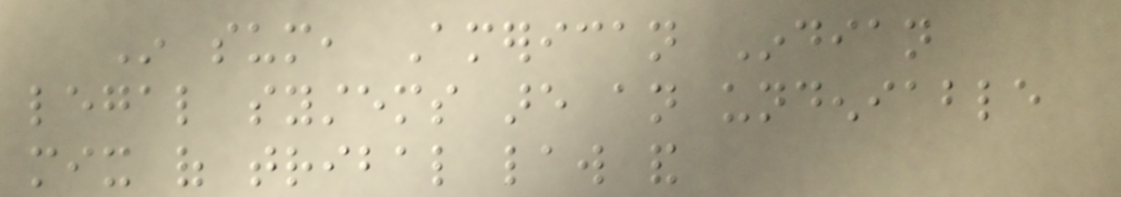In sum, American Indian
legal systems are an undeniable
mix of tribal law and
